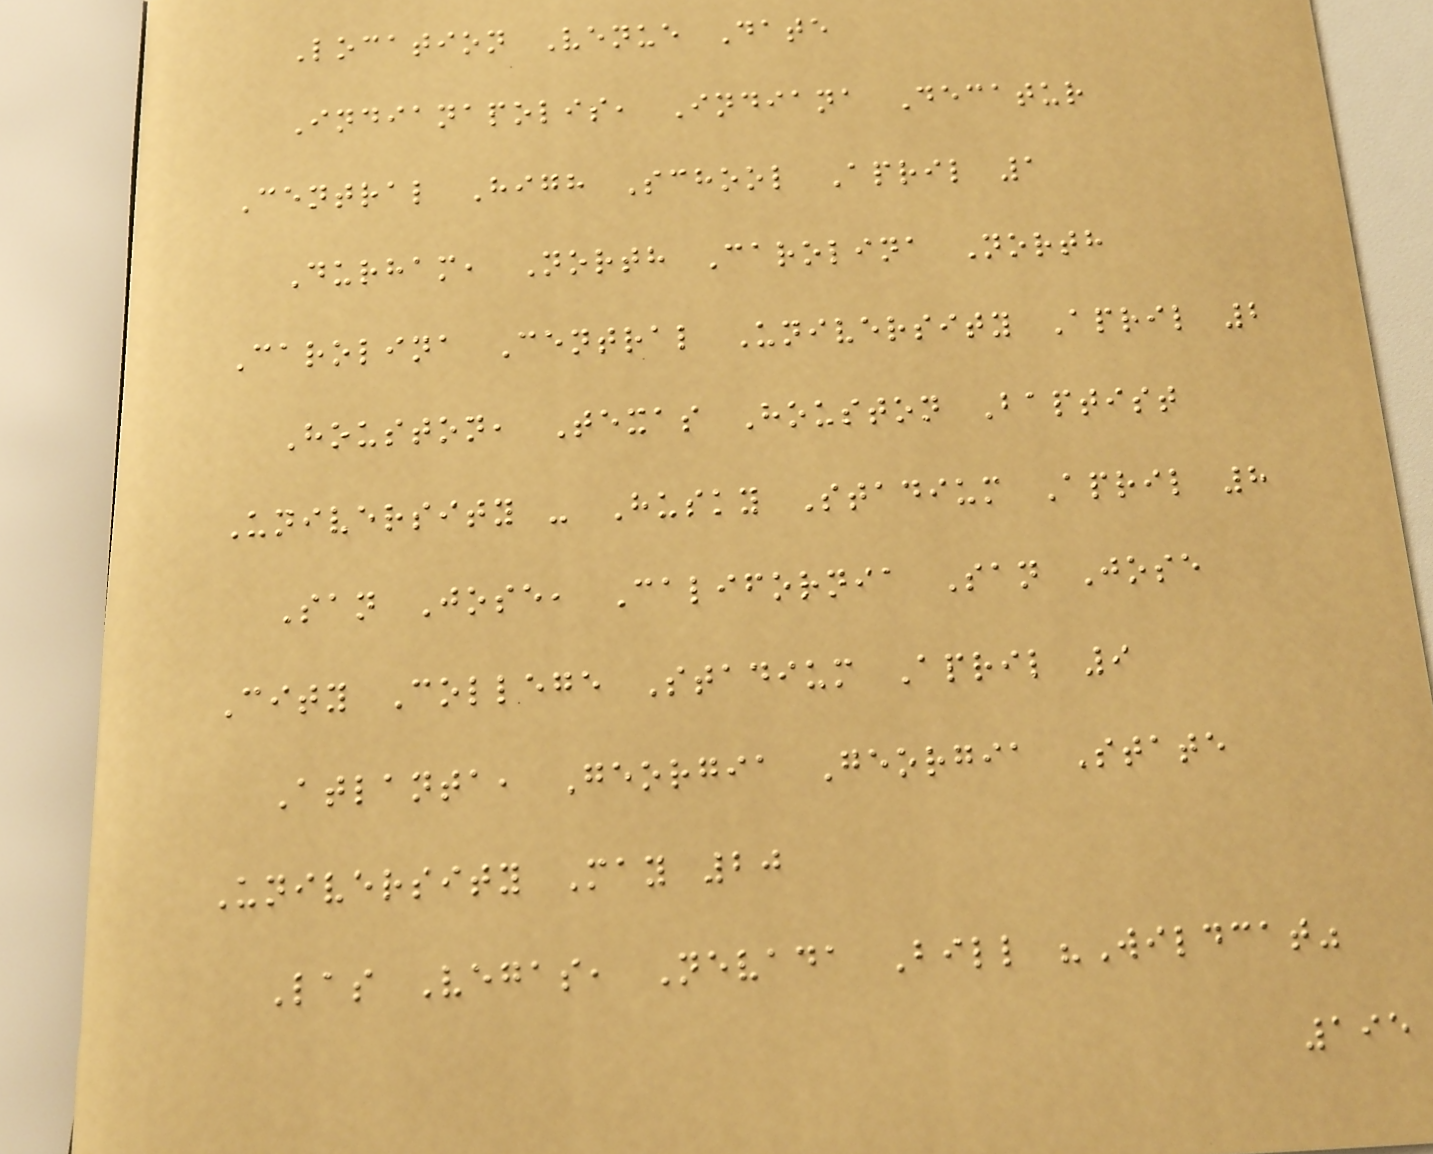Location Venue Date
Indianapolis, Indiana Decatur
Central High School April 1
Durham, North Carolina North
Carolina Central University April 2
Houston, Texas Houston Baptist
University - Husky Stadium April 8
San Jose, California San Jose
City College Stadium April 9
Atlanta, Georgia Georgia State
University May 20
Las Vegas, Nevada Bill "Wildcat"
195
